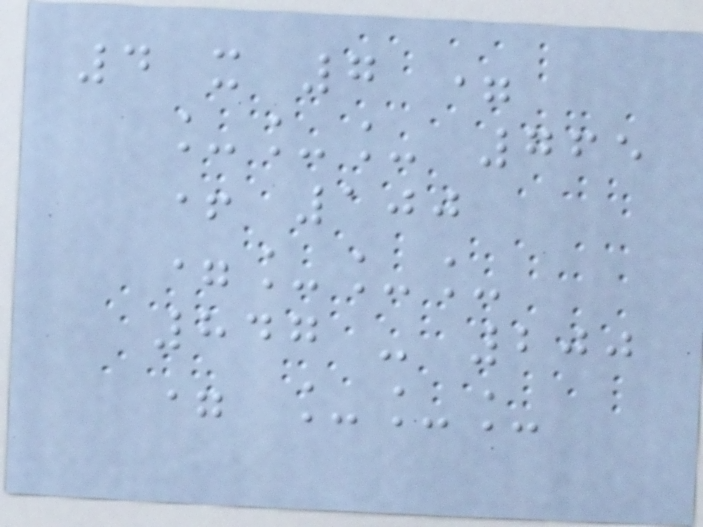4 x 7 =
___ 765
+ 100
=___
847 - 200
= ___
